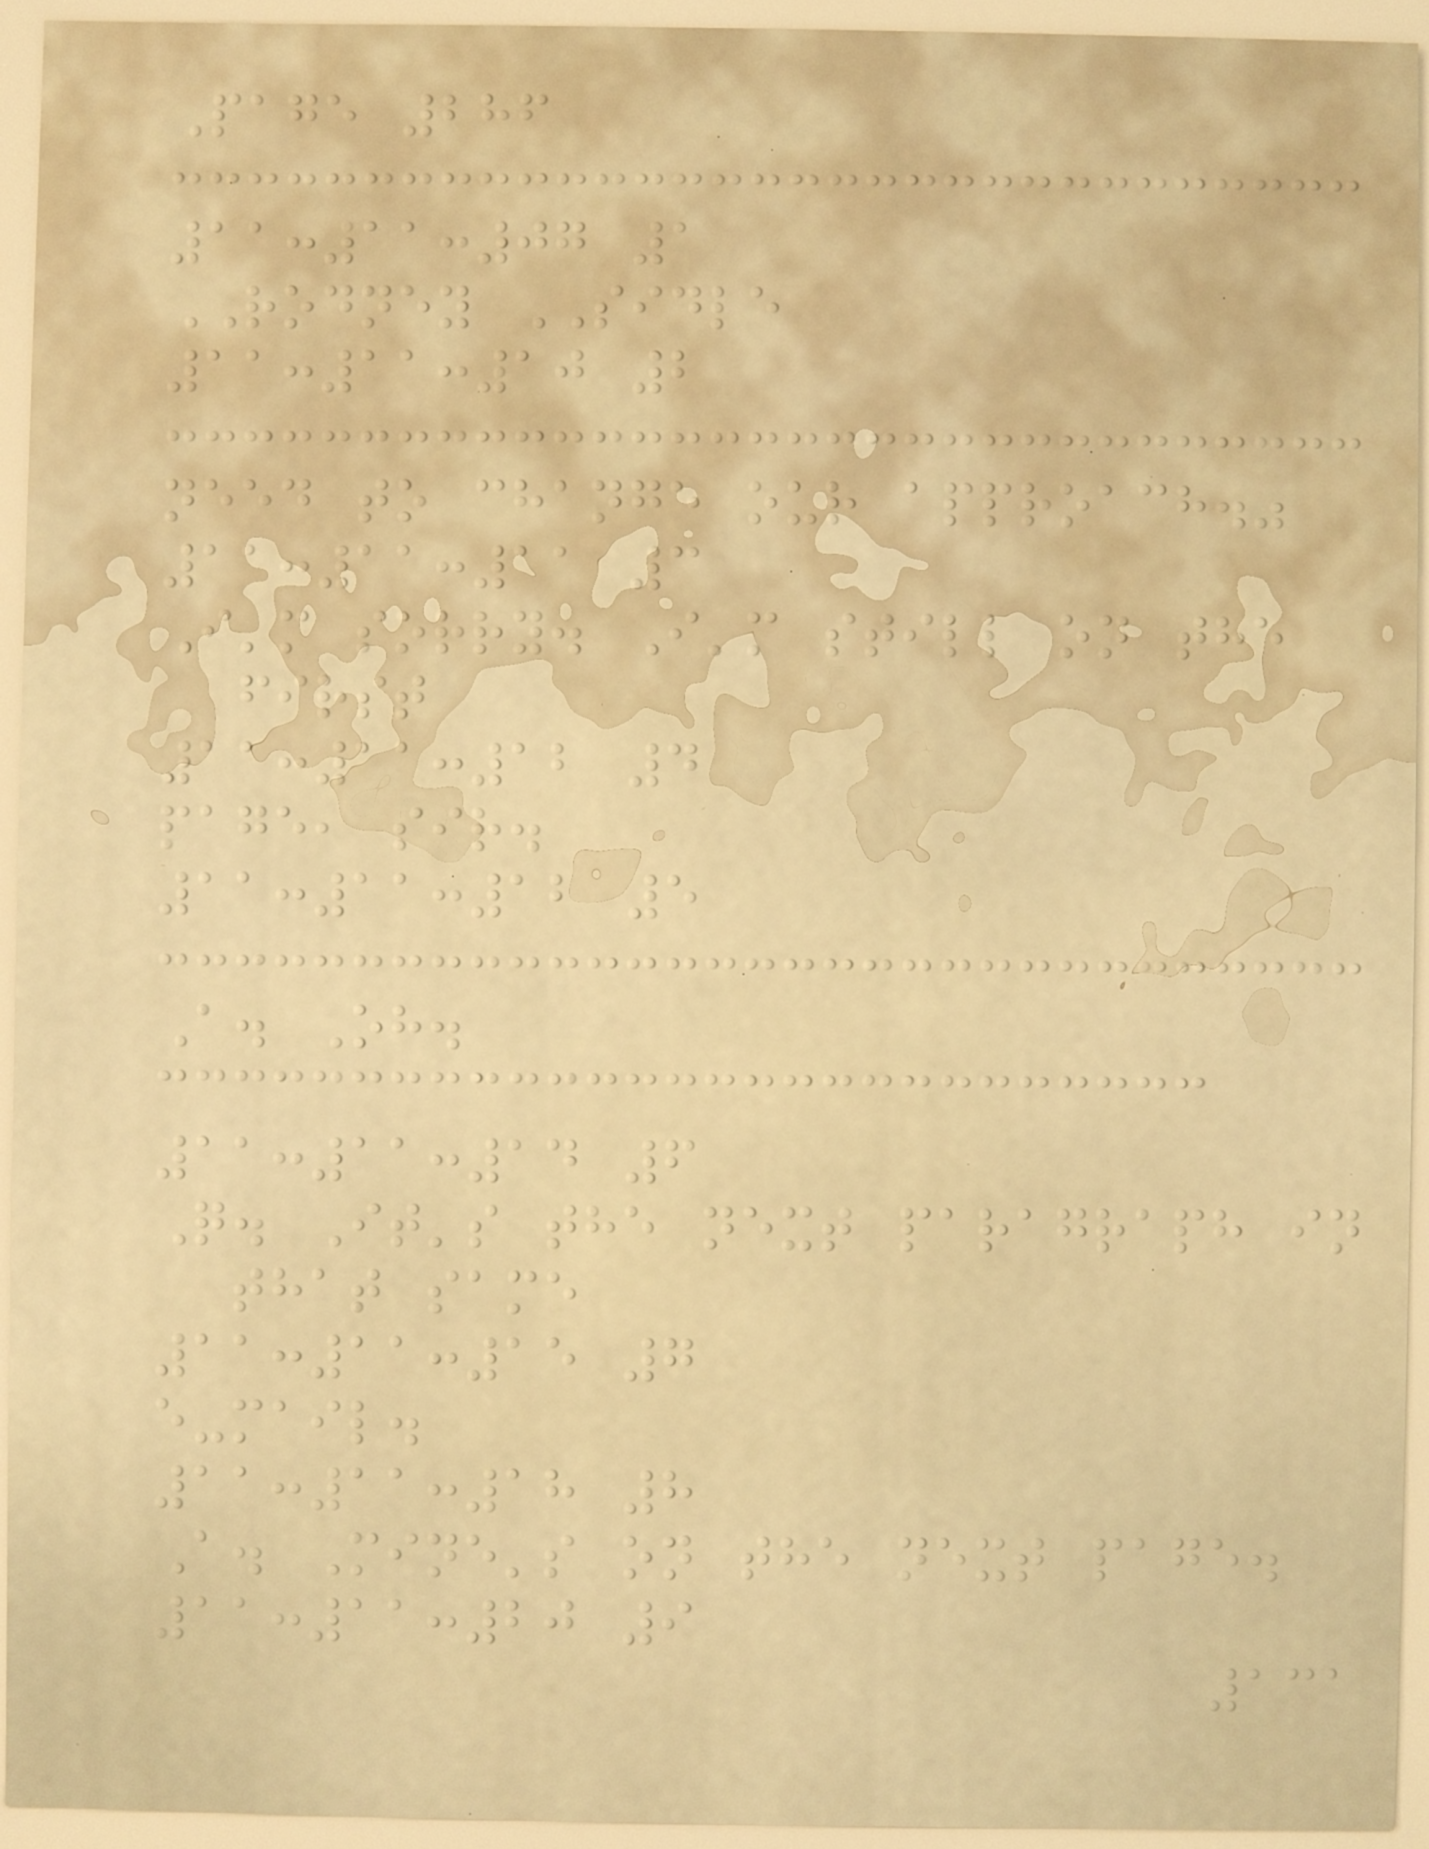Page 286
11:11:07 1
RODNEY SIDLE
11:11:10 2
need to change our approach."
11:11:11 3
I'm sorry. I'm still on the
first
11:11:12 4
page, sir.
11:11:12 5
A. Oh.
11:11:14 6
Q. It's the next paragraph in
that same
11:11:15 7
e-mail.
11:11:18 8
A. Mine's on the next page.
11:11:20 9
131
